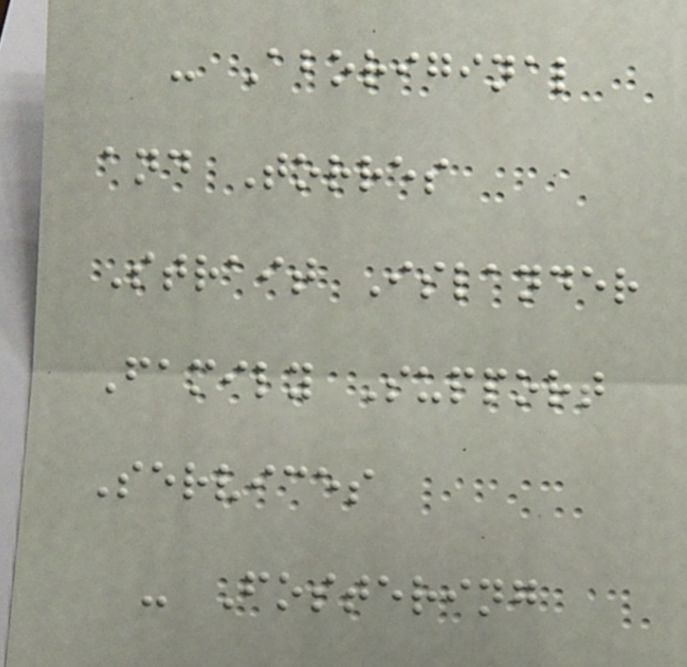- Aboriginal
and Torres
Strait Islander
Family Support
Services
- Fostering
